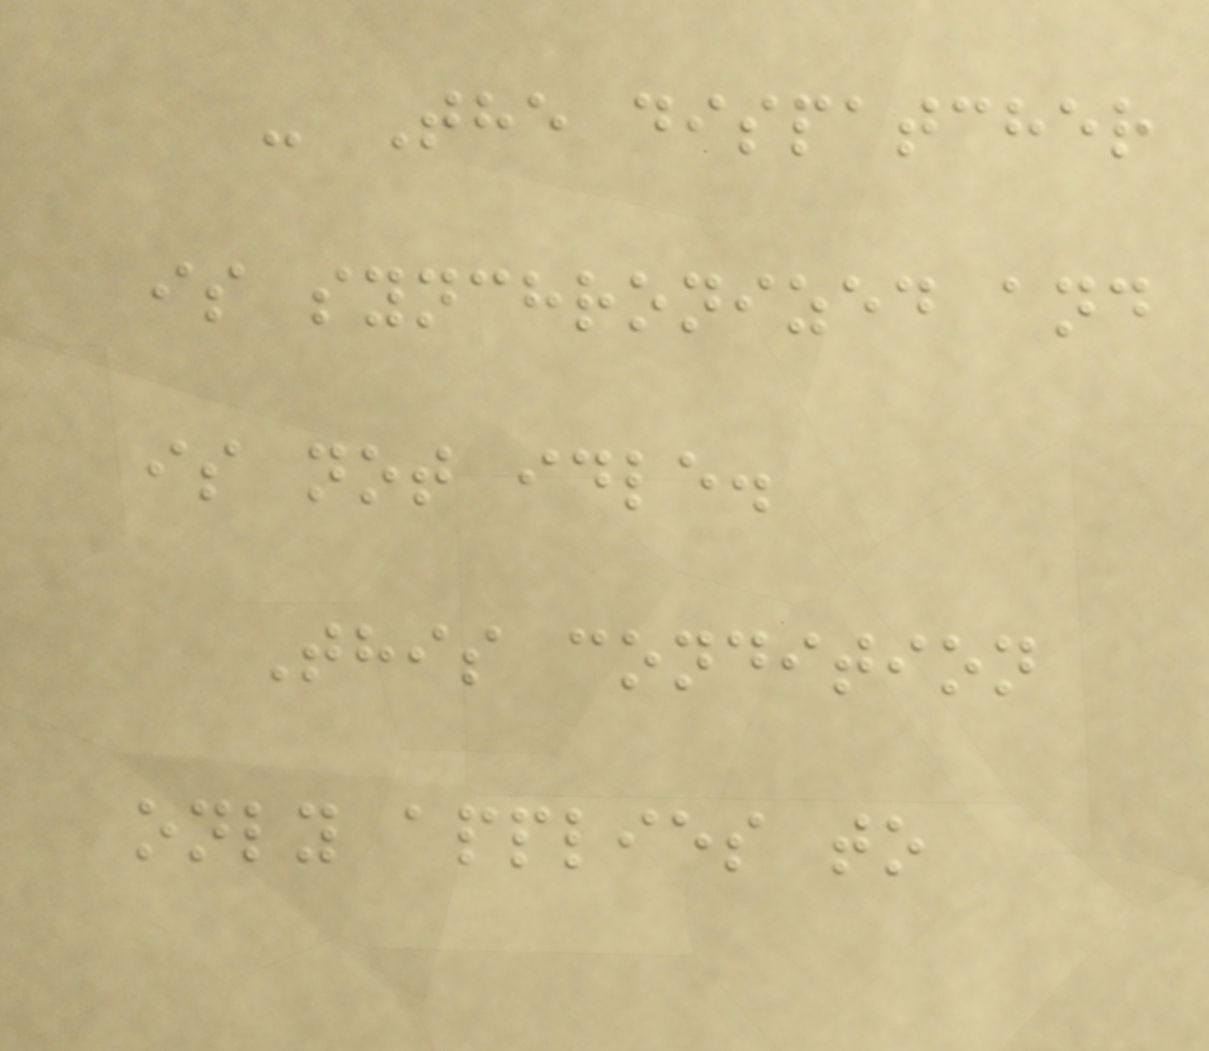- The dispatcher
is synchronized and
is not idle.
This condition
only applies to
